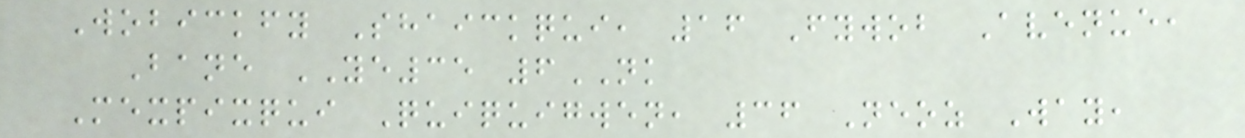Wobickfy Shaickqui, 16 Fywob Avenue,
Bane YE35 6NK
Mexpixqui Quiquigwen, 36 Neoz Way,
